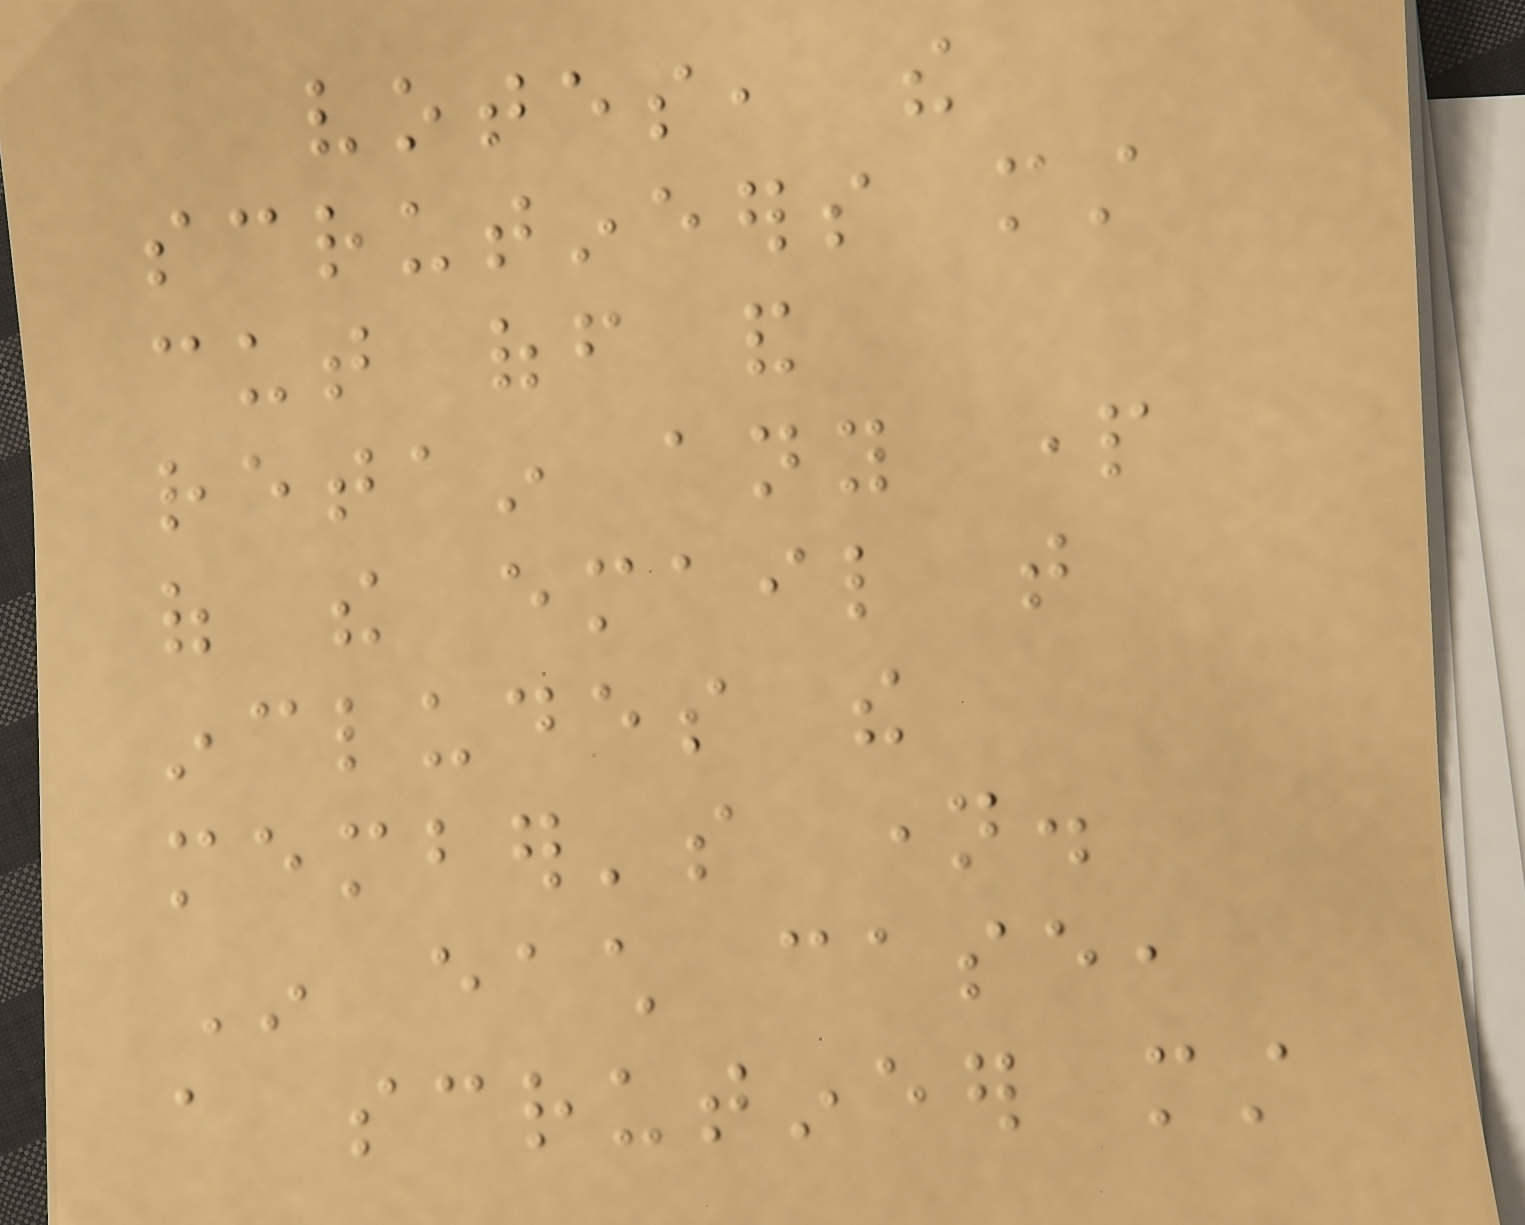votes, the
scrutineers must
cut off and
retain any part
of the email that
includes the
member's name.
In each case,
a scrutineer must
